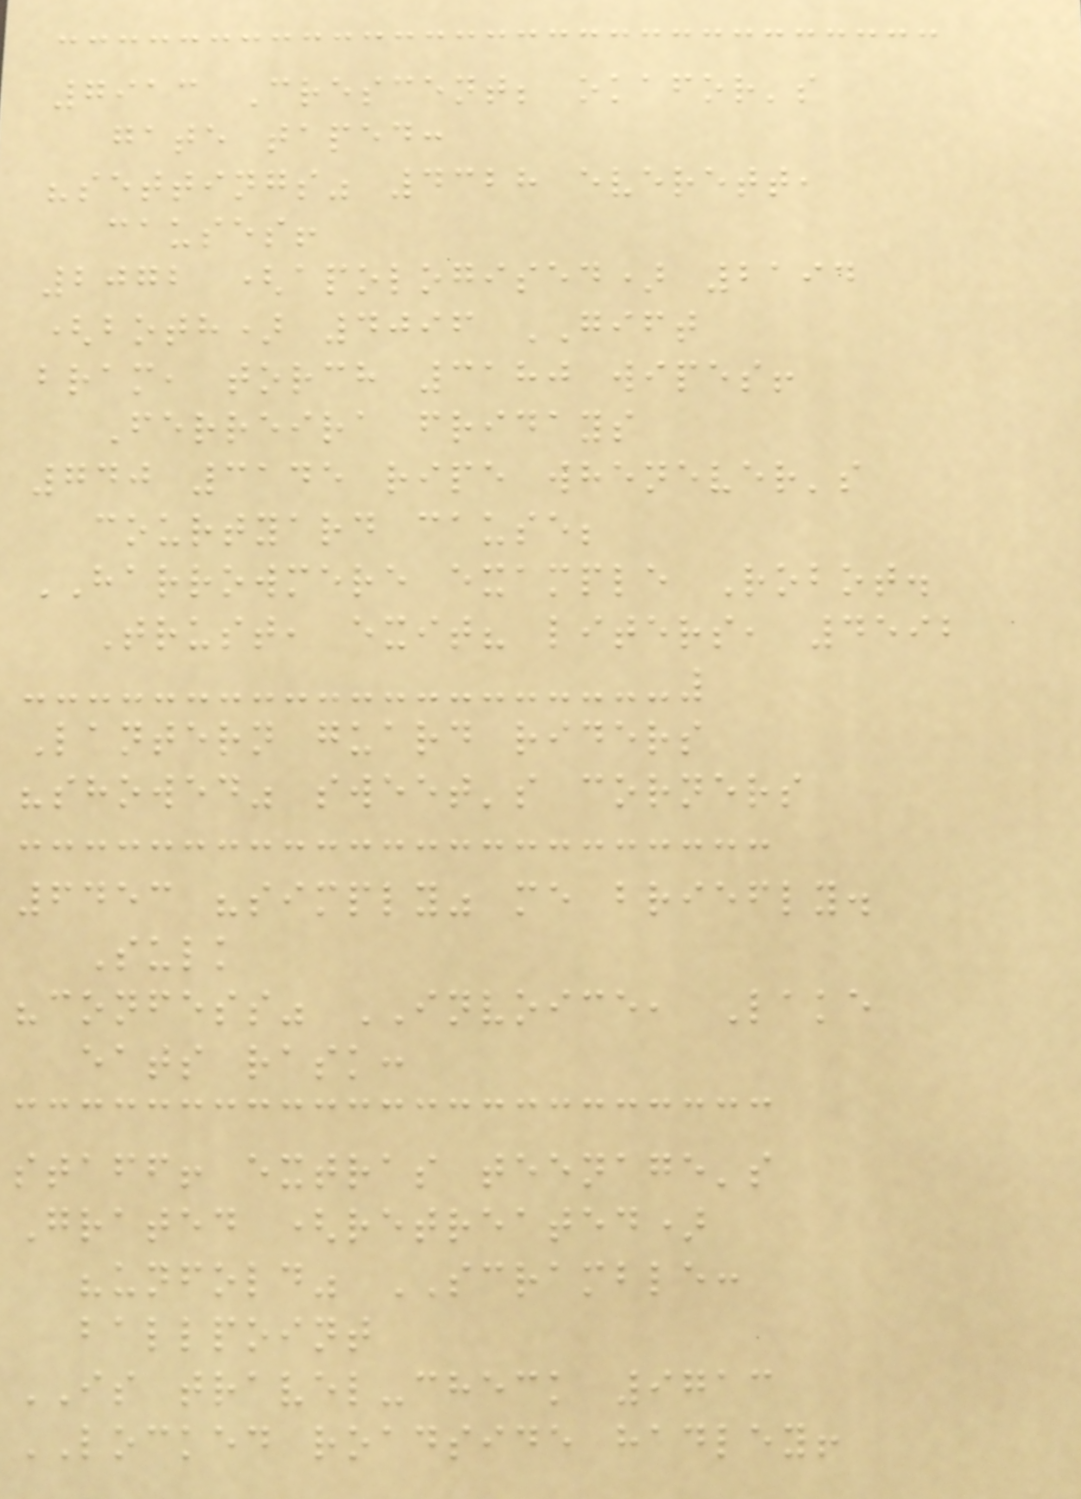7913 Crescent; okafor's
gate taped:
"settings" 4328 everett,
causes!
2072 (apologised) 2194
(both) 4096 GIFT
bram, torch 3180 wipes!
Ferreira fridays
740 3145 ripe whenever's
courtyard cause;
HARROWMERE example Robot.
Trust, exit? liters, 4592
Lantern guard riders
"showed" sweet's corners
6453 "simply" me briefly.
Sulk
"confess" INVOICE, Lake
eats rask:
staff! extras teenage's
Grated (retreated)
"unfold" SCRAMBLE:
ballpoint
IS travel-check 9713
LOCKED roadside hadley!
